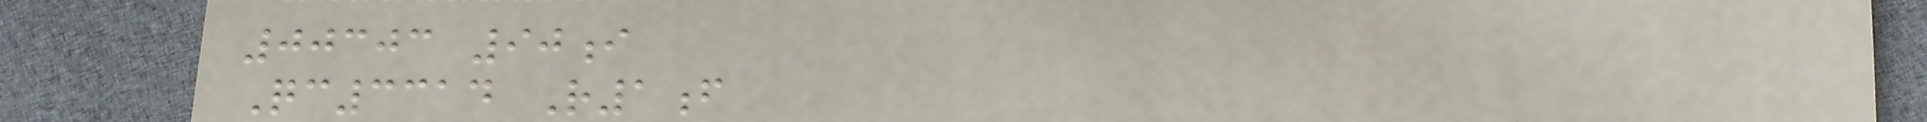00303 90i
Qc3314 R1f
